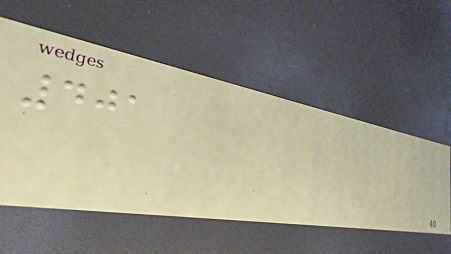401
